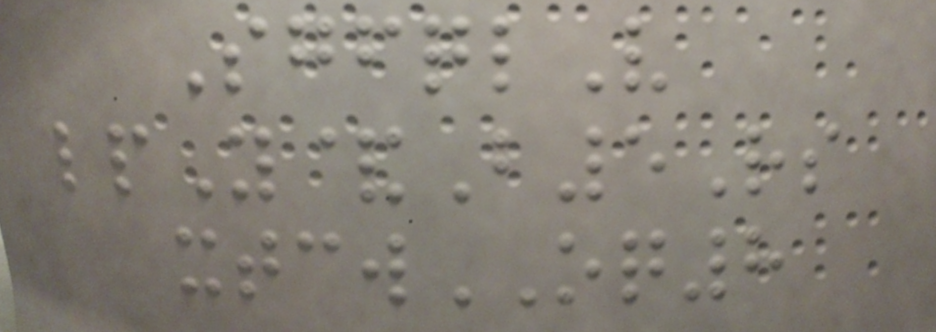SgfqlV
lpY&B5Rs
xtcwOQ8
